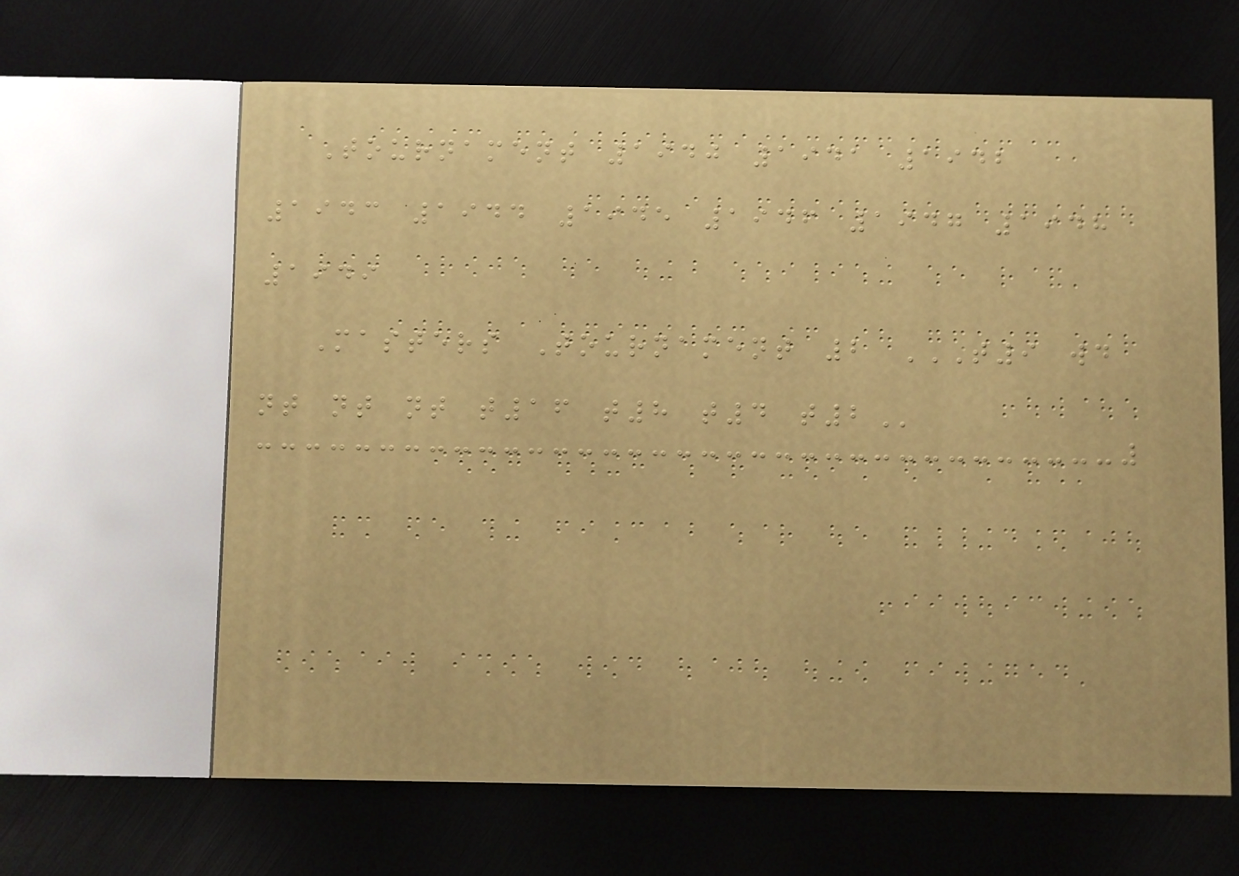Tournament 1940 1941 1942
1943 1944 1945 1946 1947 1948
1949
Masters Tournament 2 T9 WD
NT NT NT T16 T8 T4 T2
